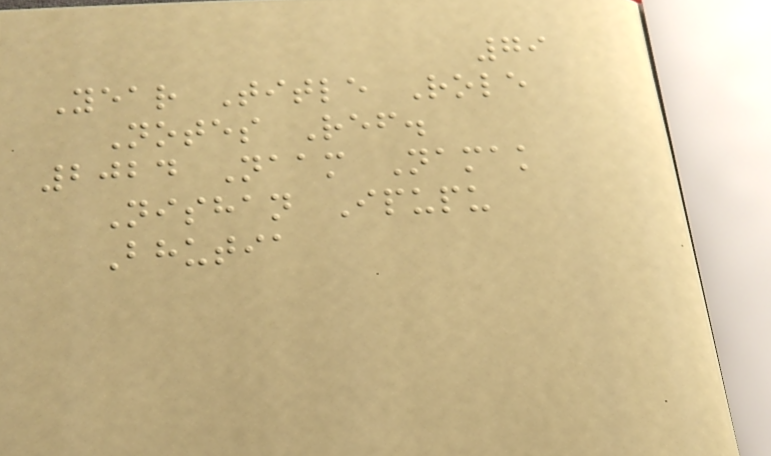79
Year Title Role
Notes Ref.
2024 Naam Namak
Nishan Ipupu
Bhutia
